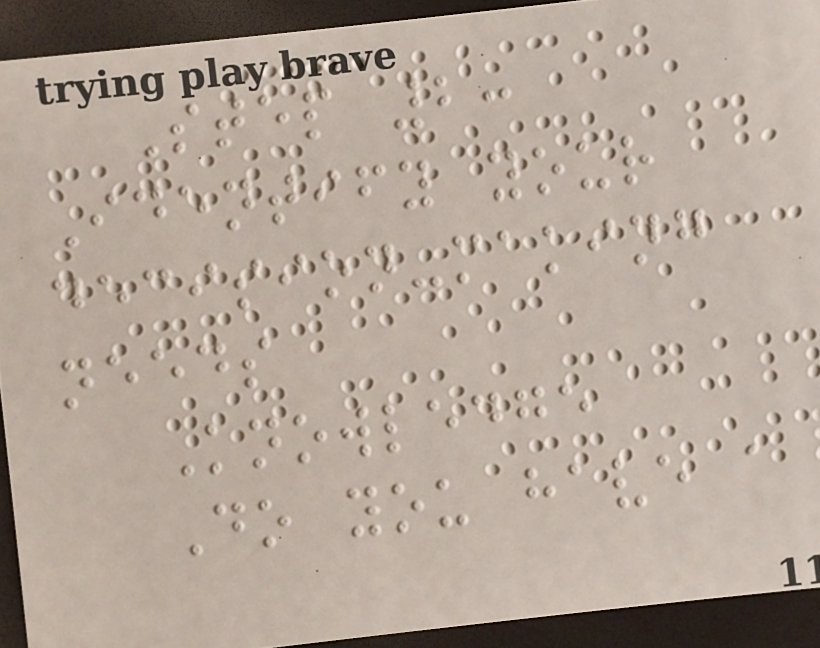Step 2:
Identify your
decision-making
needs
Knowledge
Do you have a
